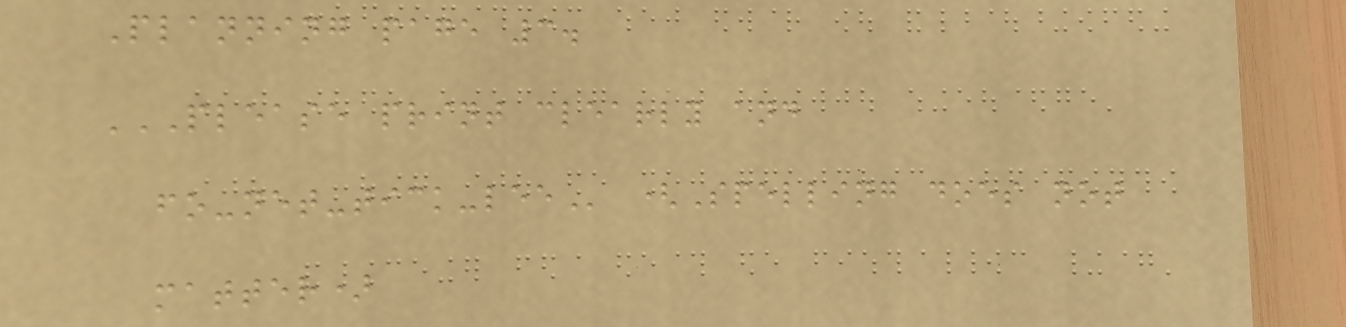Planning page 3.
PLEASE PRINT CLEARLY AND
FO-NET-TICK-LEE (Spelling does not
matter)
